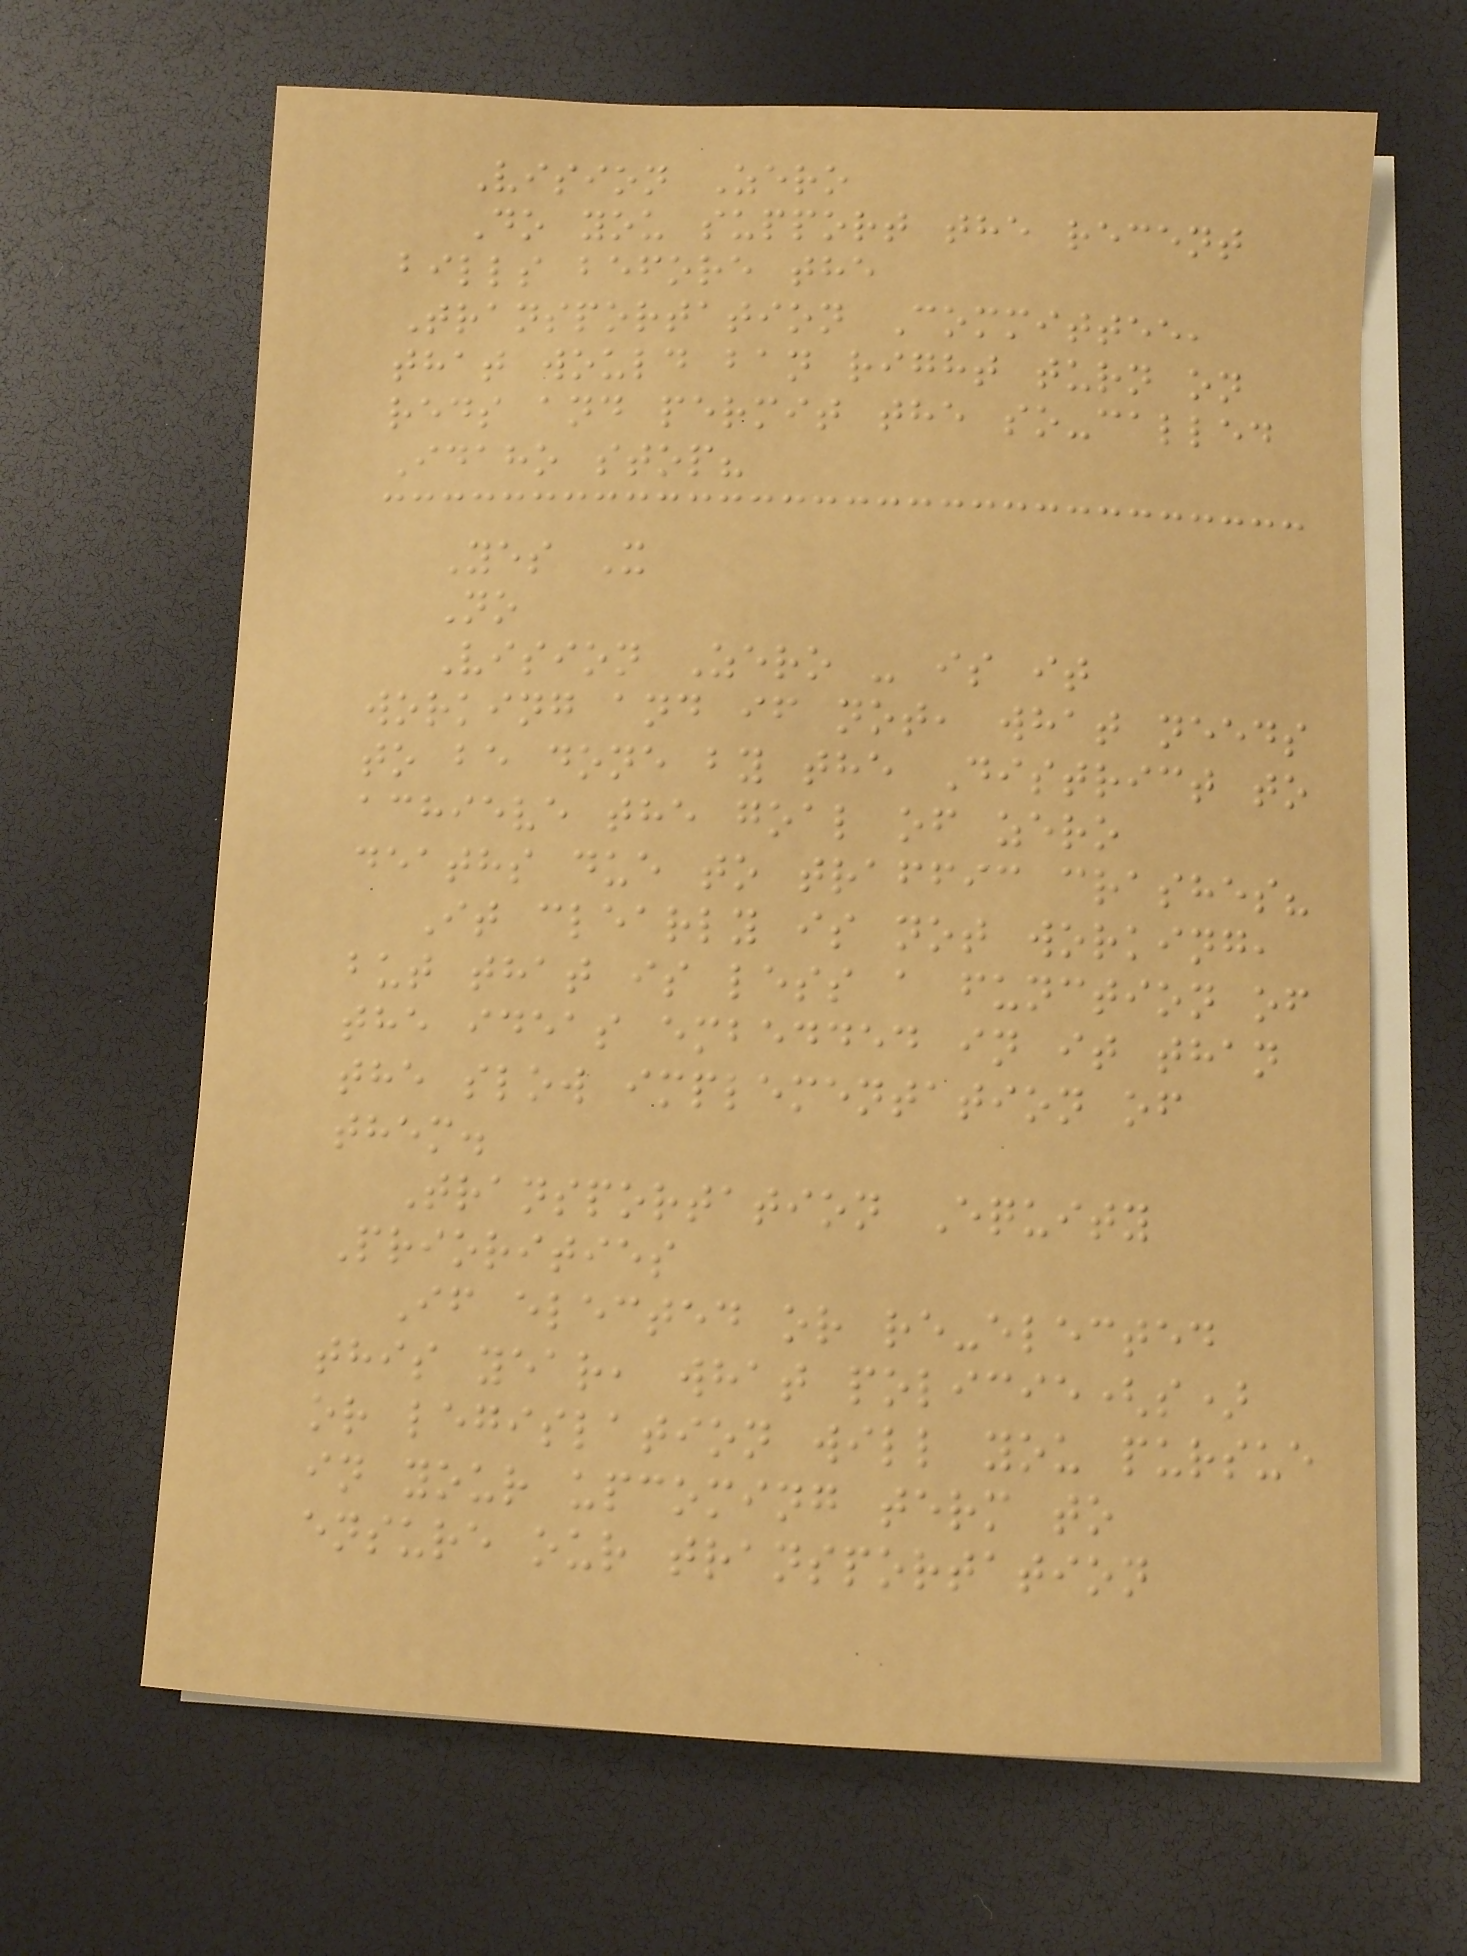Vision Zero
Do you support the recent
bills before the
Transportation Committee,
that would ban right turn on
reds and permit the so-called
Idaho stop?
Yes X
No
Vision Zero - is it
working and if not, what needs
to be done by the District to
achieve the goal of zero
deaths due to traffic crashes?
It clearly is not working,
but that is less a function of
the ideas embedded in it than
the slow implementation of
them.
Transportation Equity
Priorities
If elected or re-elected
this year, what policie(s)
or legislation will you pursue
in your upcoming term to
ensure our transportation
